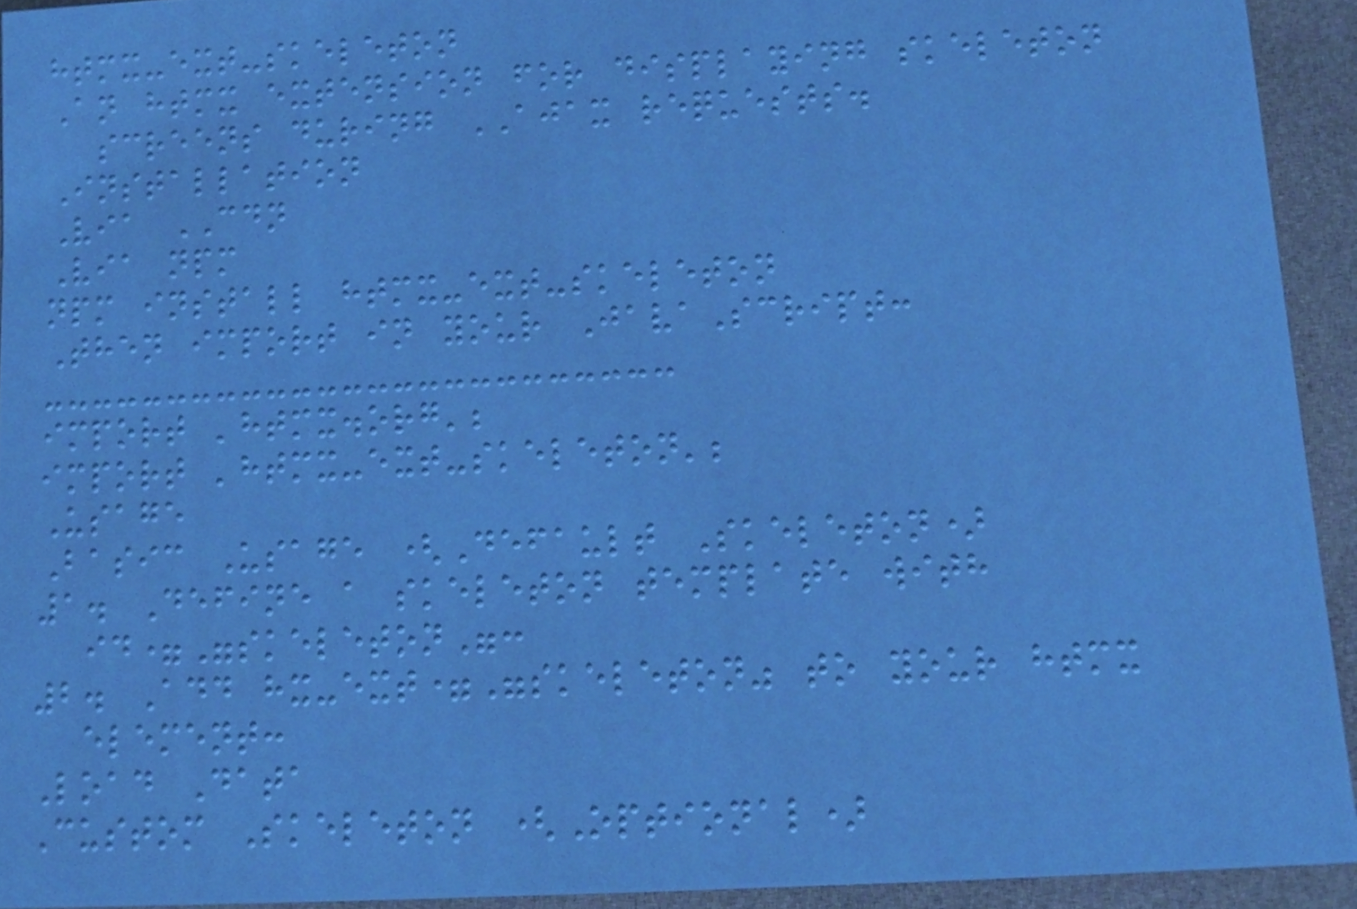htmx-ext-skeleton
An htmx extension for displaying skeleton
screens during AJAX requests.
Installation
Via CDN
Via npm
npm install htmx-ext-skeleton
Then import in your JavaScript:
import 'htmx.org';
import 'htmx-ext-skeleton';
Usage
Basic Usage (Default Skeleton)
1. Define a skeleton template with
id="skeleton":
2. Add hx-ext="skeleton" to your htmx
element:
Load Data
Custom Skeleton (Optional)
